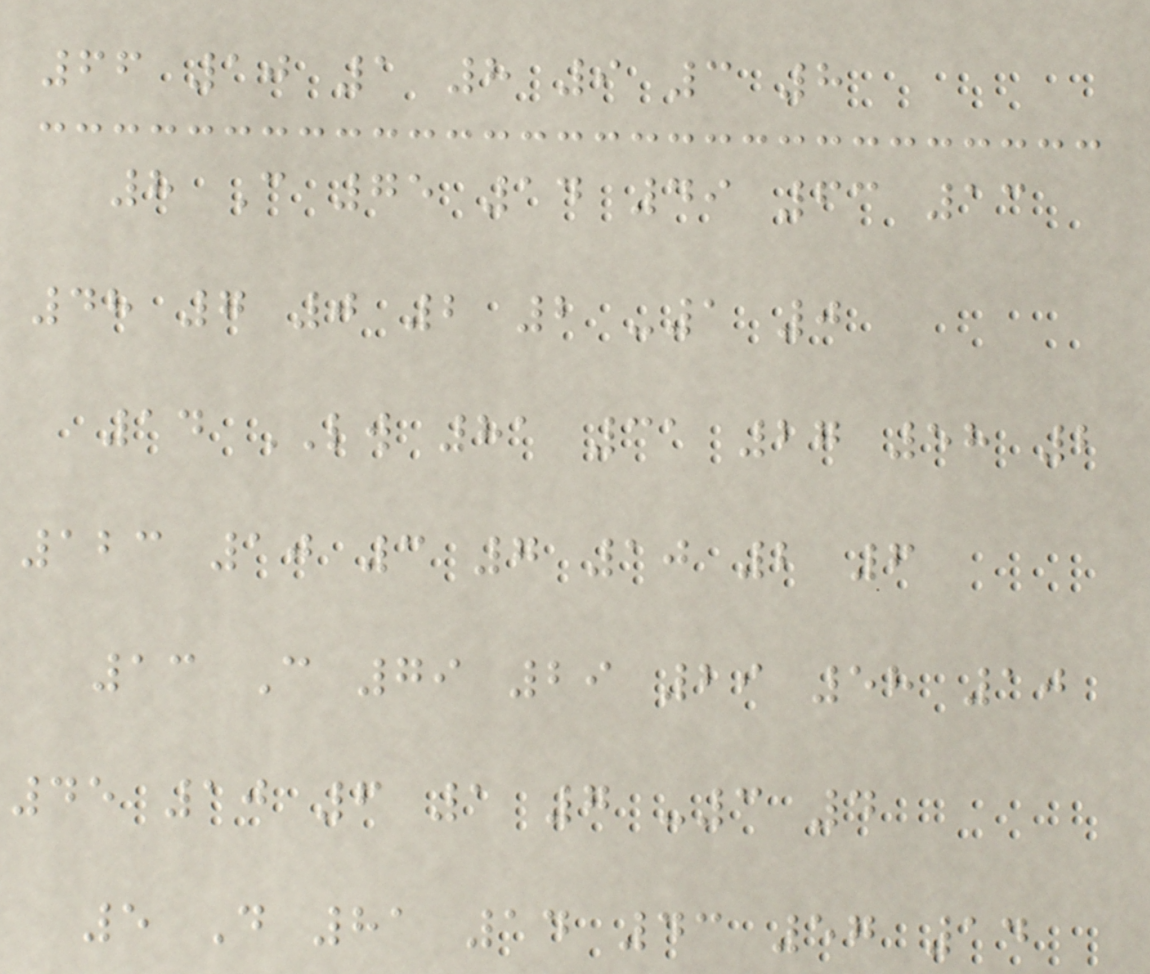66 10 1 8 9 3 8
8 C 75 14 49 63 13
48 7 0 2 2 -1 0
14 LW 81 31 27 58 2
123 10 3 7 10 2 6
13 C 79 29 29 58 10
45 10 6 1 7 -3 4
5 D 81 14 43 57 14
